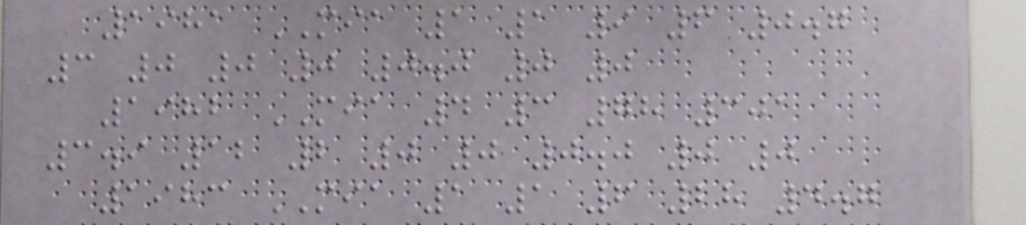1981 MIA 1 1 9 6 0.7
3 0 0 0 0.0 0 0
1982 MIA 4 3 78 301
3.9 12 2 0 0 0.0 0 0
1983 MIA 1 1 6 28 4.7
